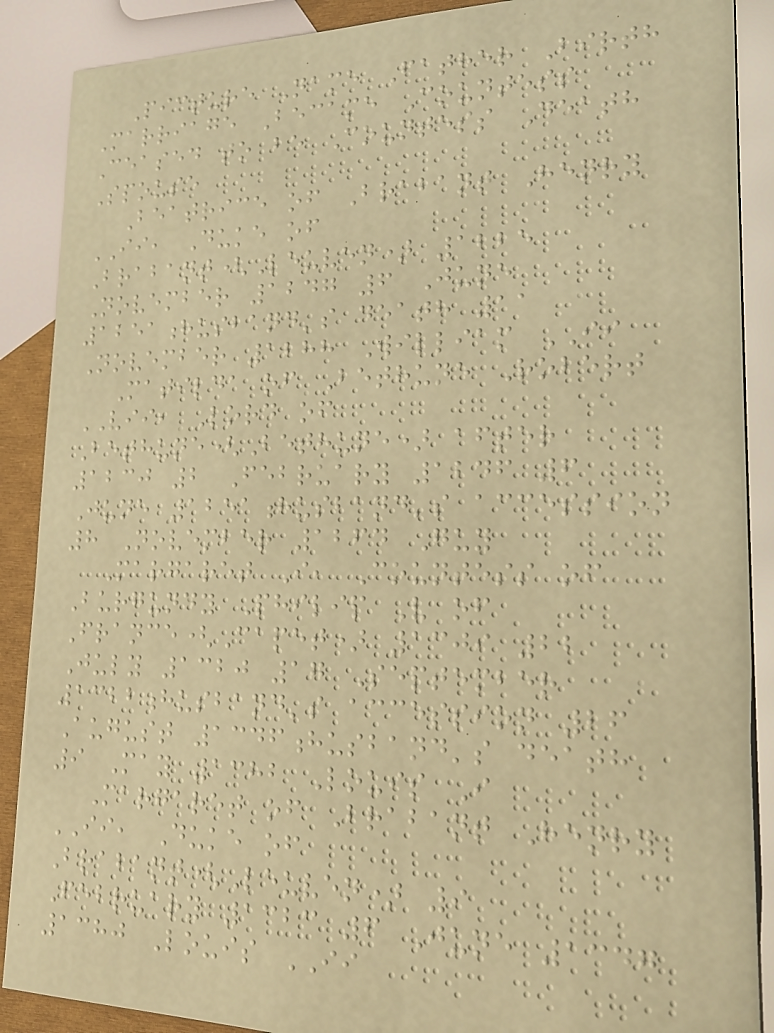Picture Name Father Birth
Marriage Became Countess
Ceased to be Countess Death
Spouse
Beatrice of Brabant Henry
II, Duke of
Brabant(Leuven) 1225
November 1247 6 June
1251husband's death 11
November 1288 William II
Matilda of Bethune Robert
VII, Lord of
Bethune(Bethune) after
1230 2 February 1246 6
June 1251husband's accession
8 November 1264 Guy
Margaret I, Countess of
Burgundy Philip V of
France(Capet) 1309 22
July 1320 17 September
1322husband's accession 26
August 1346husband's death
9 May 1382 Louis I
Margaret of Brabant Henry
II, Duke of
Brabant(Leuven) 9
February 1323 6 June 1347
1380 Louis II
